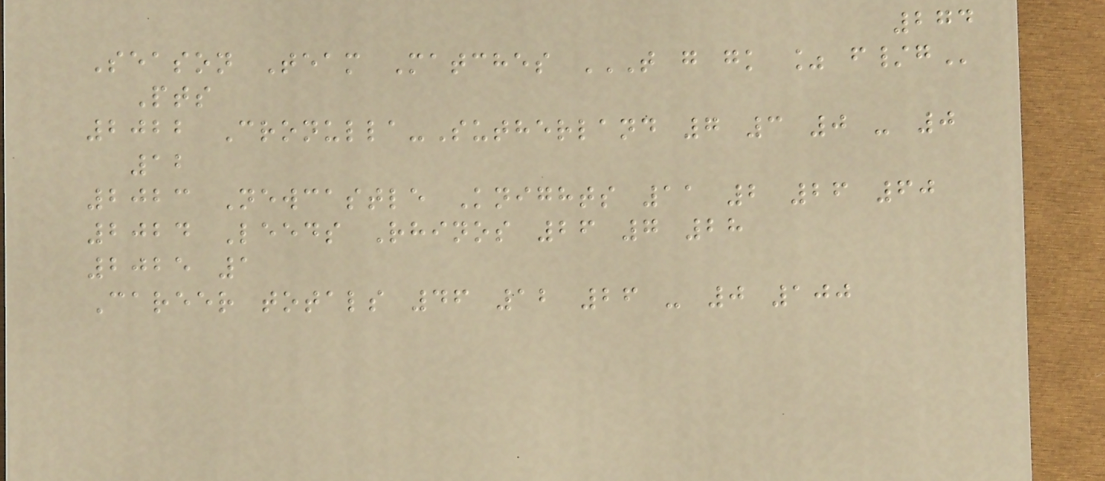274
Season Team Matches T G GK % F/G
Pts
2022 Cronulla-Sutherland 7 3 0 - 0
12
2023 Newcastle Knights 11 2 26 60
2024 Leeds Rhinos 26 7 28
2025 1
Career totals 46 12 26 - 0 100
